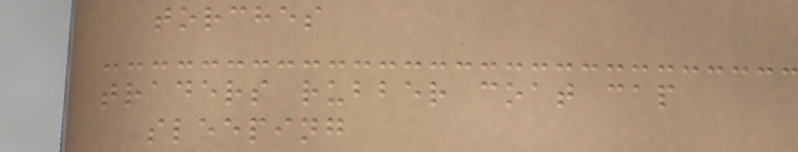torches
traders rubber coat cap
sleeping
